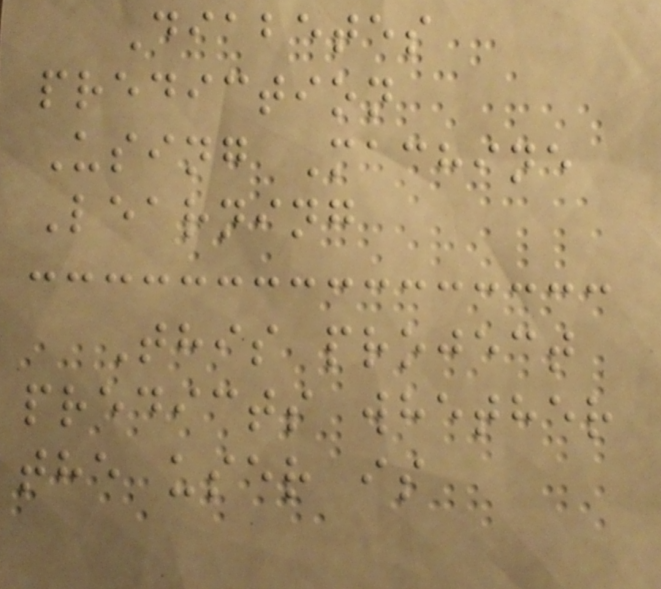Diabetes
prediction
Using Machine
Learning
This project
predicts whether
the user is
